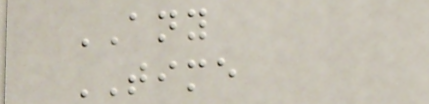ANY
TIME
